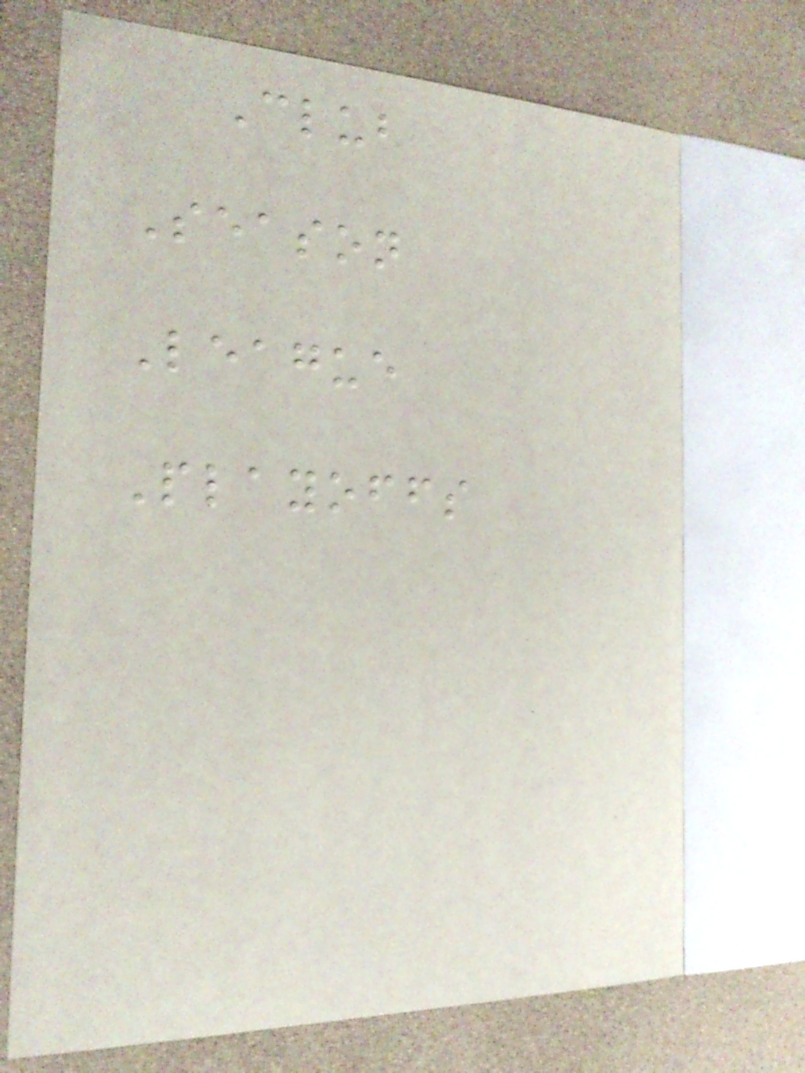Club
Season
League
Playoffs
